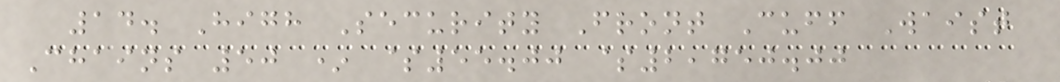14. High Security Front Cuff Waist
Chains 50 * $55.00 $2,750.00
